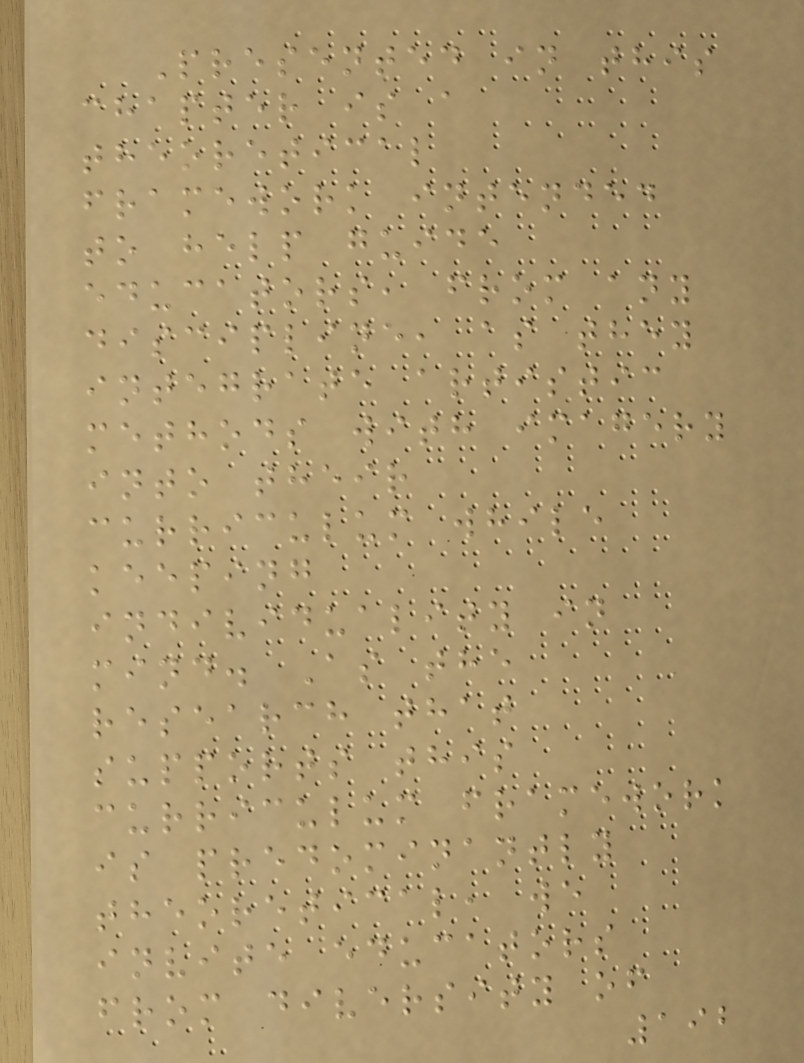Presented in this
chapter is a
theoretical
framework intended
to help guide
educators, from any
discipline, as they
integrate artistic
methods with imagery
into their
curriculum while
keeping
individuality in
mind. As the
research that
supports this
curriculum framework
is predominantly
theoretical, we
invite educators
from diversity of
192
